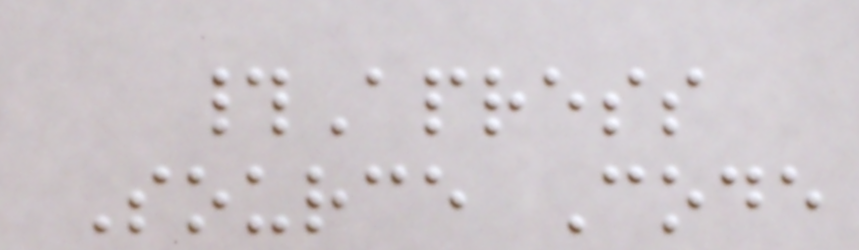#Apress
Source Code
